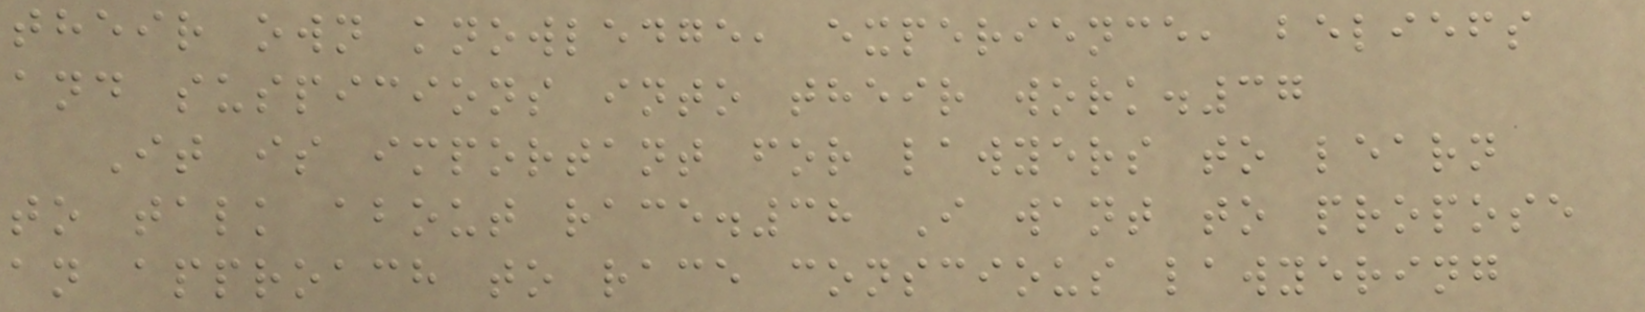their own knowledge, experience, beliefs
and suspicions into their work.37
It is important for lawyers to learn
to talk about race.38 I want to propose
an approach to race conscious lawyering
